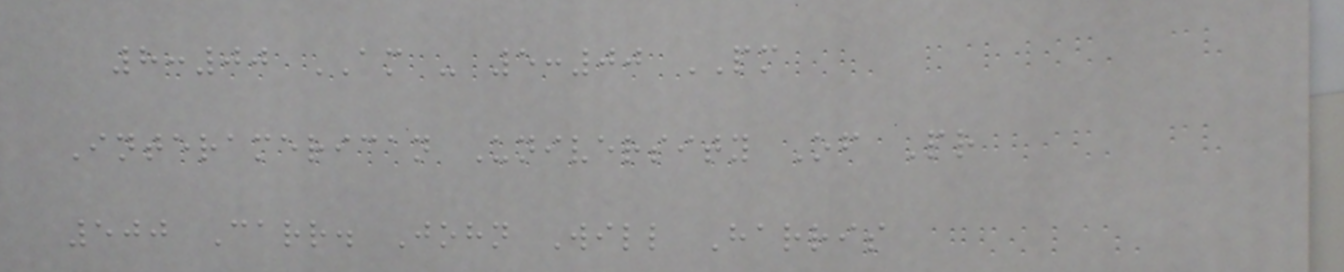8:00 AM - 5:00 PM
Interamerican University Of Pr
500 Carr. John Will Harris
